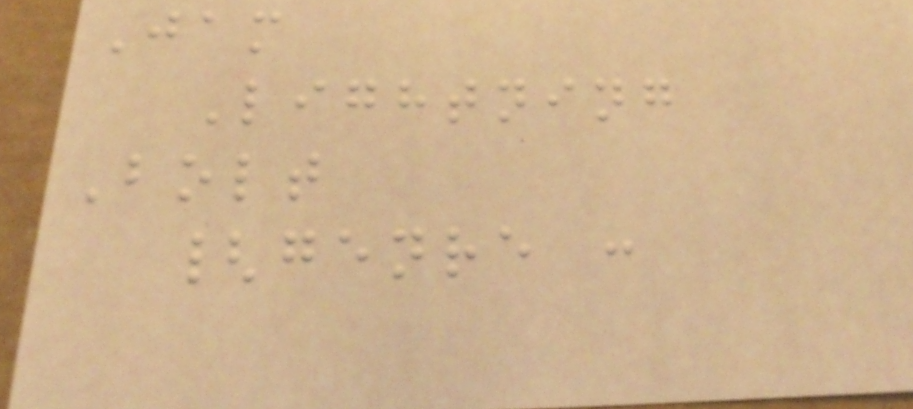Jam
Lightning
Bolt
{genre :
